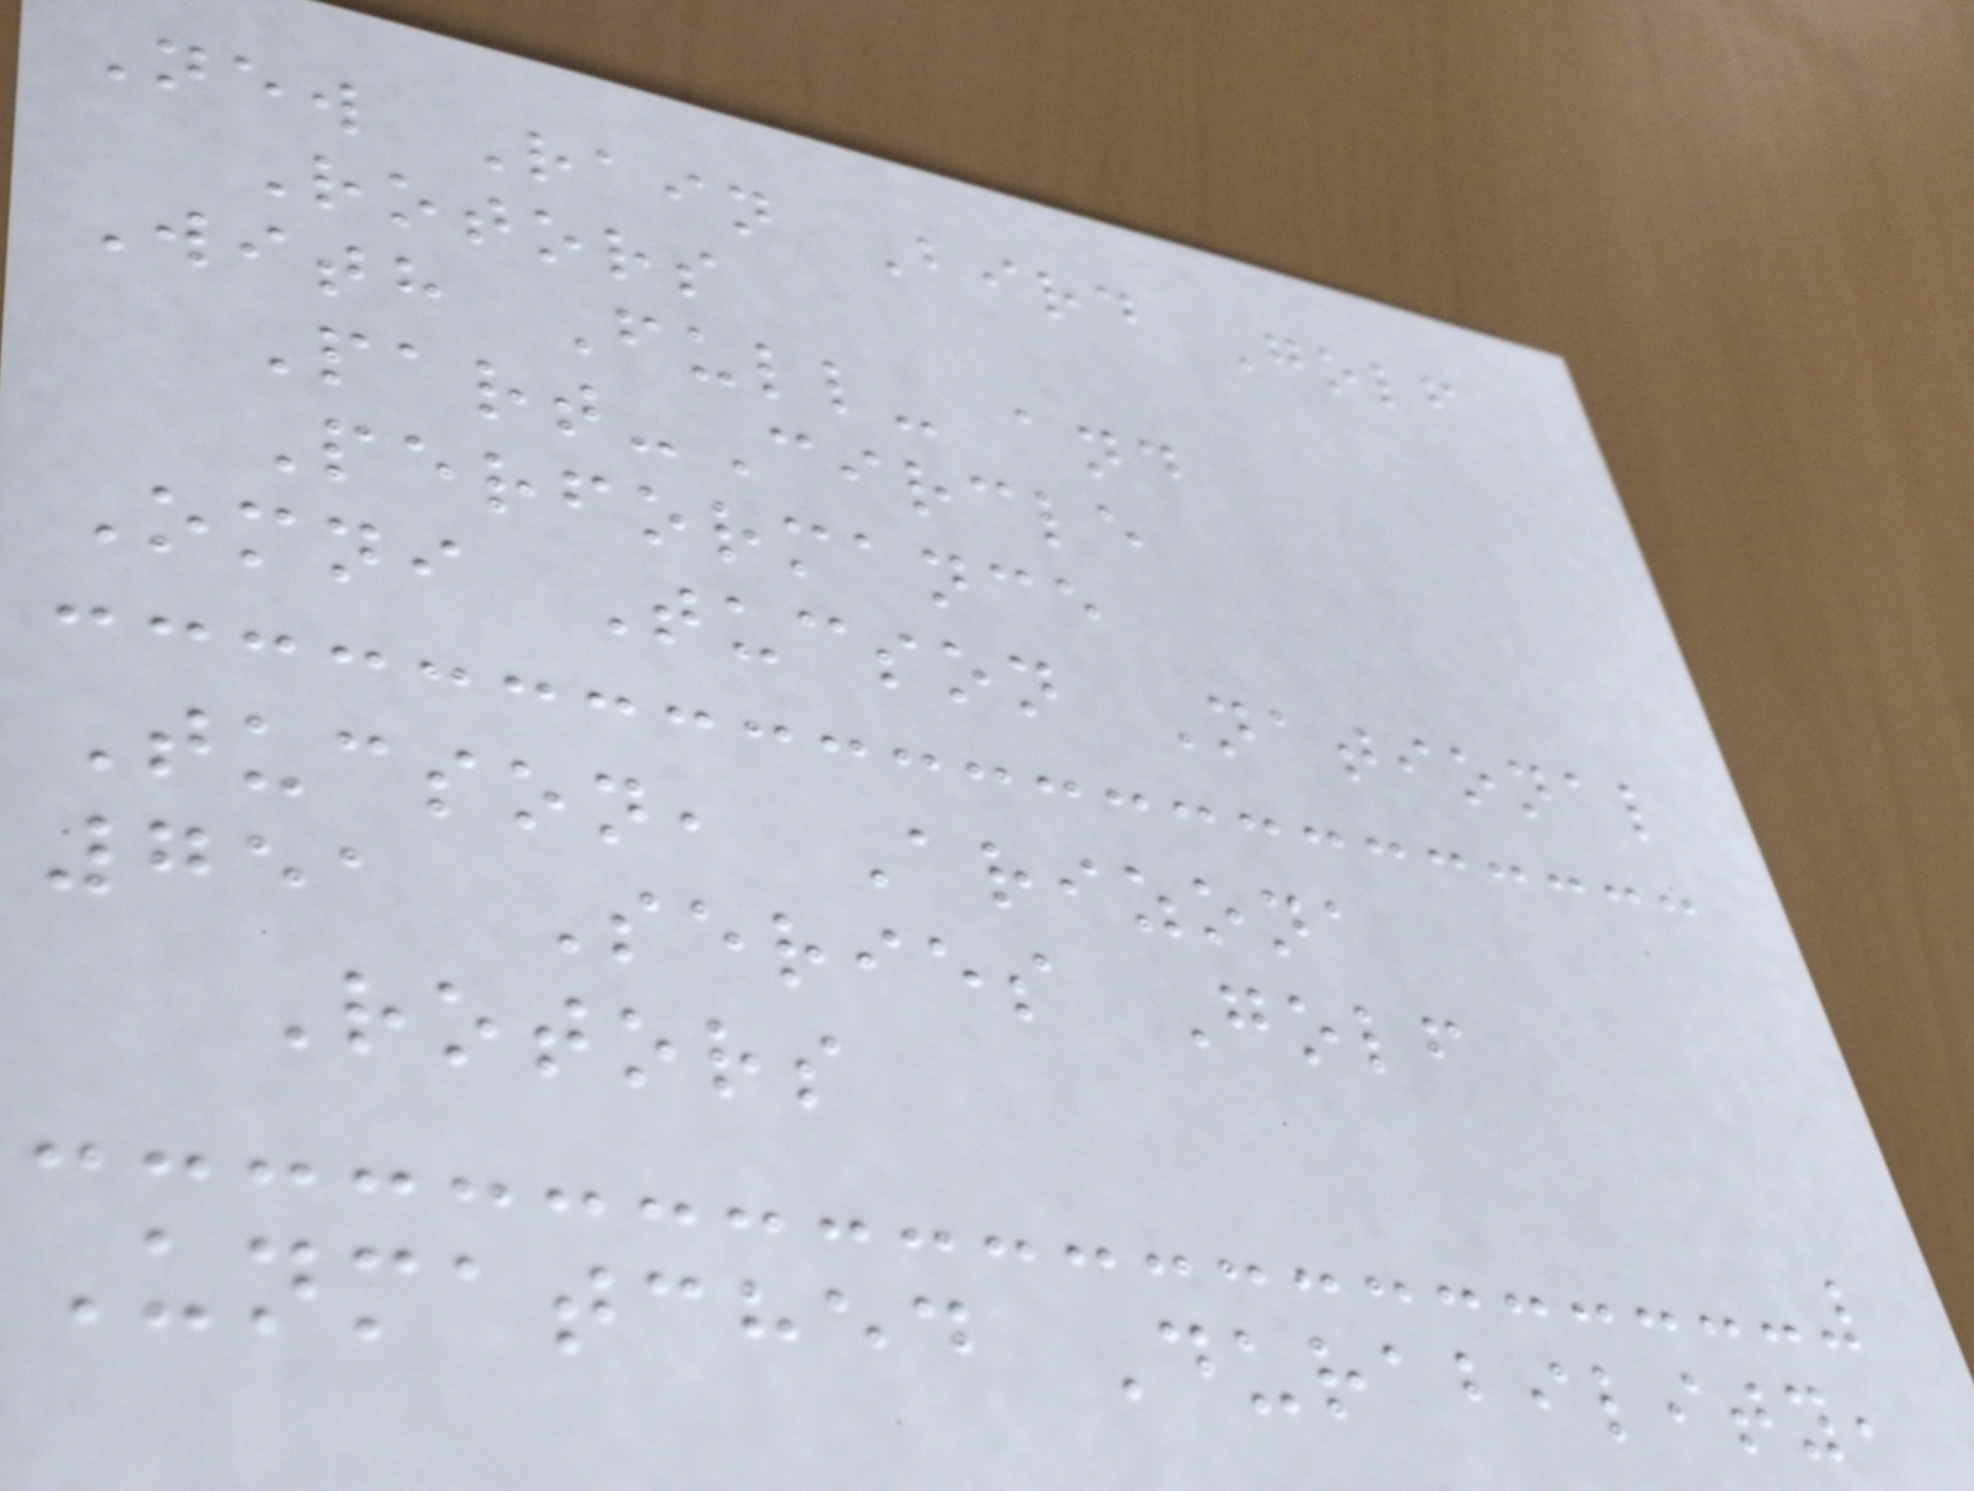New Rain Bird Golf
Rotors
With Full- and
Part-Circle
Performance
Omni Tucson National
Tucson, Arizona
751 Series Golf
Rotors
Unmatched Durability,
